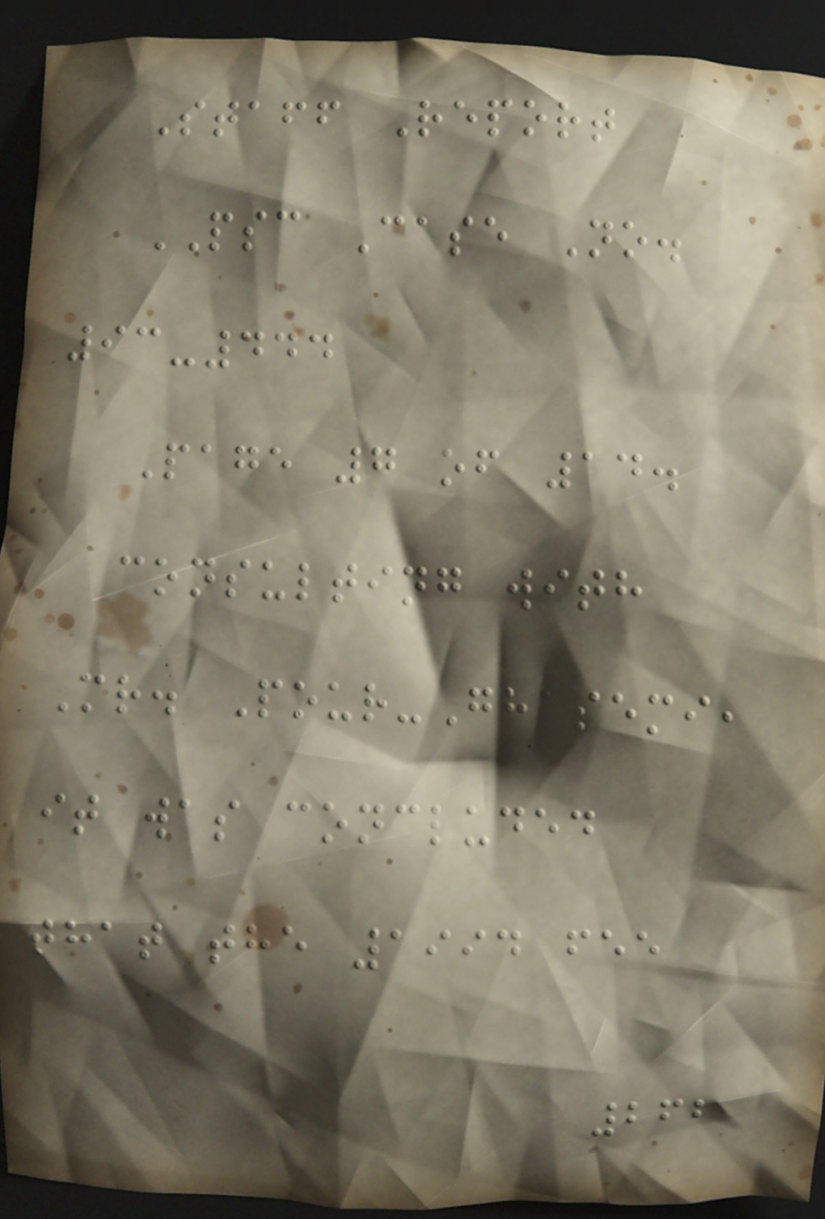Staff Report
PSC Case No.
93-444
Page 7 of 14.
consulting with
Mr. Pour-Ghasemi,
it was concluded
that the 1994 fee
262
